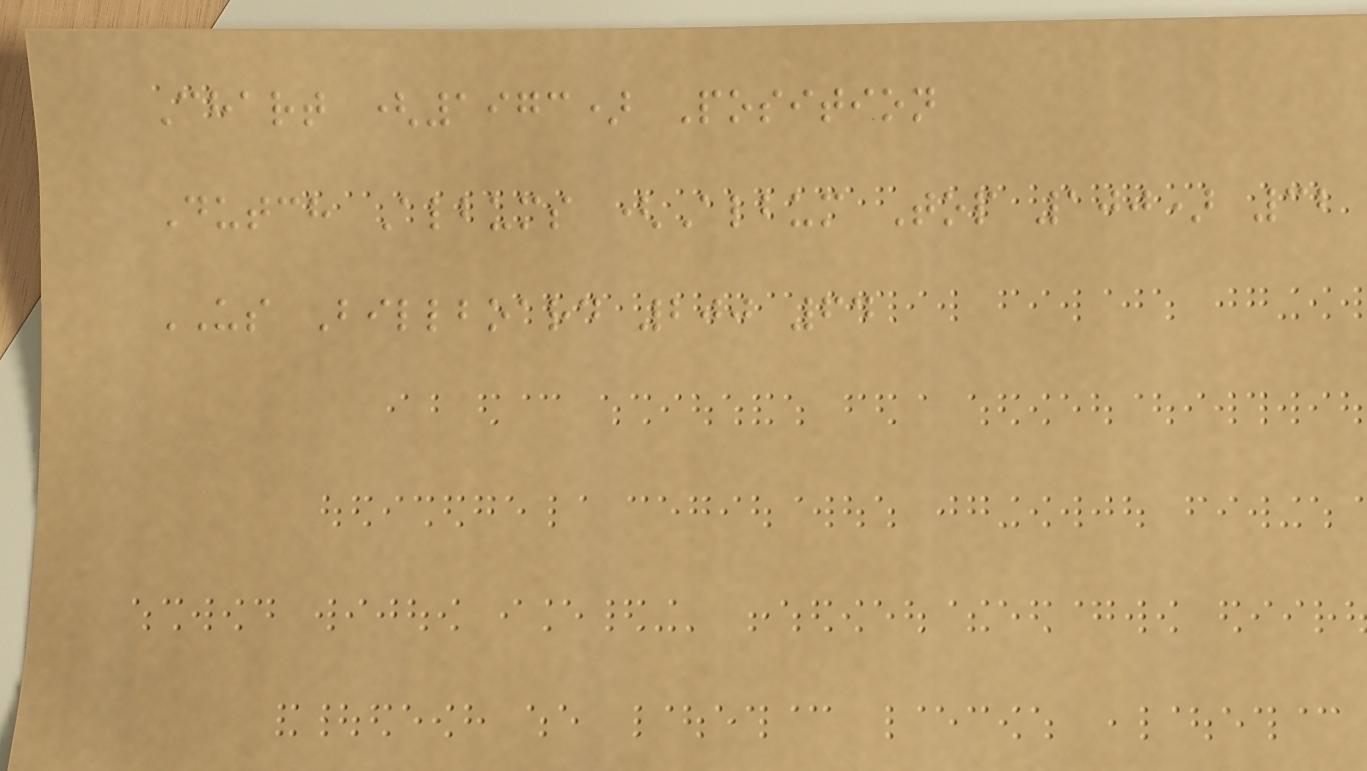Chart (1973) Position
Dutch Albums (Album Top 100) 32
US Billboard 200 64
